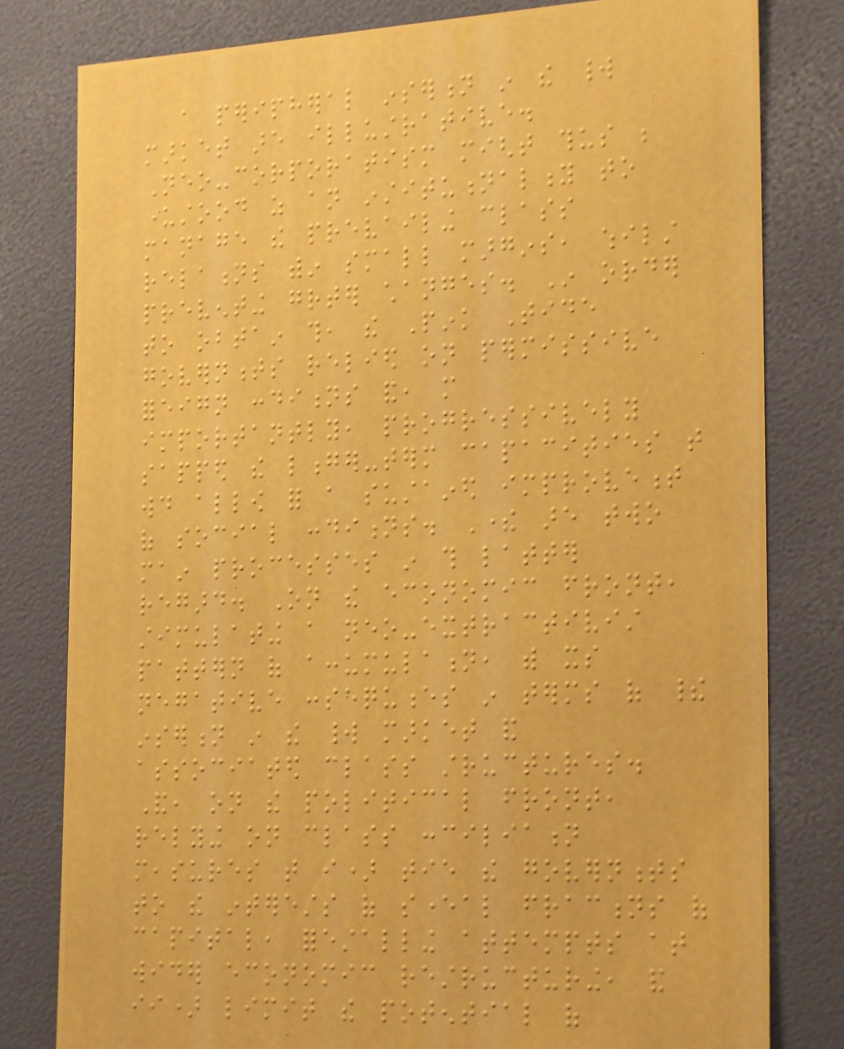a peripheral insertion in the world
market are illustrative.
Neo-corporatism might thus be
understood as an institutionality to
manage the prevailing class
relations within small margins, whilst
preventing greater changes. In order
to obtain this, the Pink Tide
governments relied on permissive
foreign conditions and, more
importantly, progressively
sapped the longer-term capacities that
would allow for a sustained improvement
of social conditions. There are two
main processes in this latter
regard. On the economic front,
stimulating a neo-extractivist
pattern of accumulation, with its
negative consequences in terms of their
insertion in the world market and
associated class structures.
And, on the political front,
relying on class conciliation
measures that i) tie the governments
to the interests of several fractions of
capital, forestalling attempts at
wider economic restructuring, and
ii) limit the potential of
